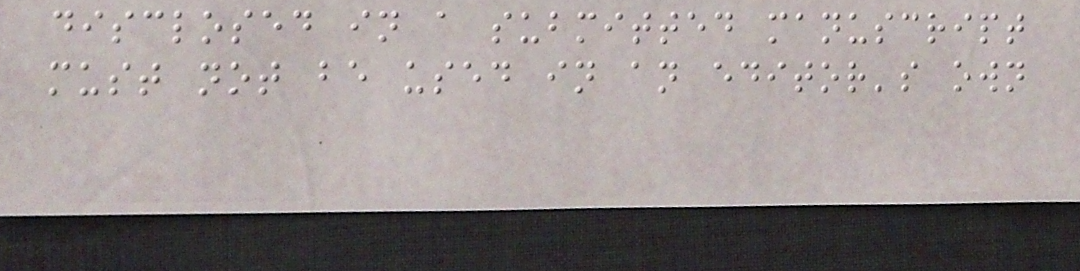disclosed in a submitted manuscript
must not be used in an editor's own
